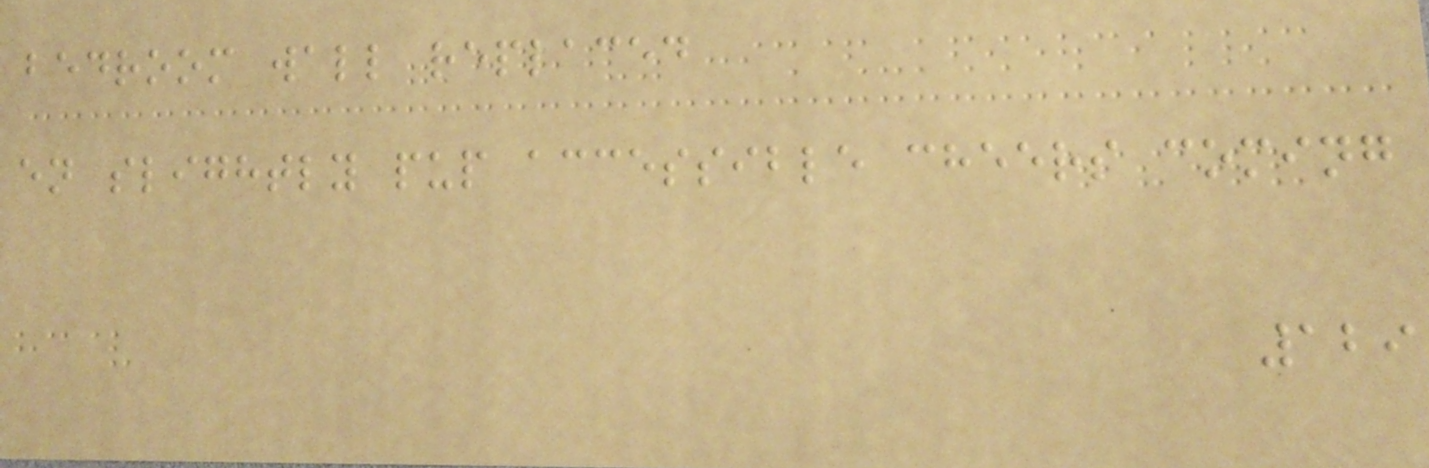bedroom wall replaced
en slightly pup accessible cheers coming
129
